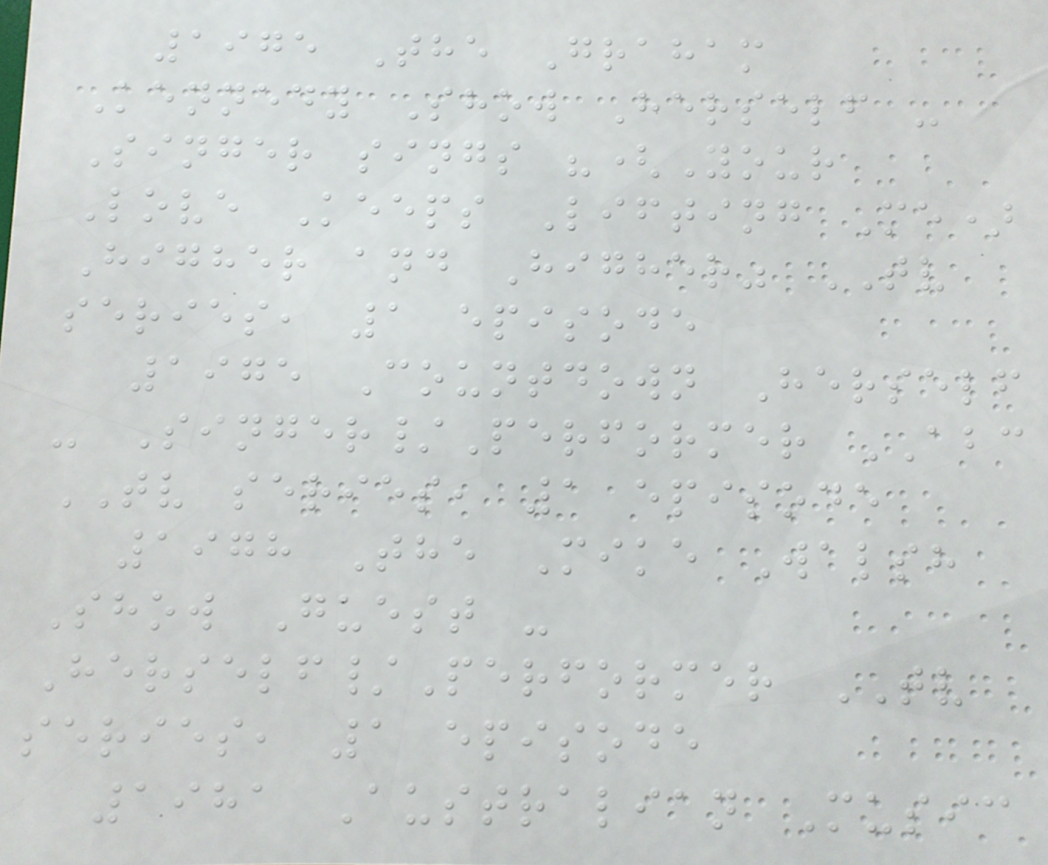1975 The Graham
Kennedy Show Herself -
Singer sings "(Your
Love Keeps Lifting Me)
Higher and Higher" TV
series, 1 episode
1975 Countdown Herself
- Singer/Performer ABC
TV series, 1 episode
1978 The Mike Walsh
Show Guest -
Herself/Performer TV
series, 1 episode
1981 Australian Music
